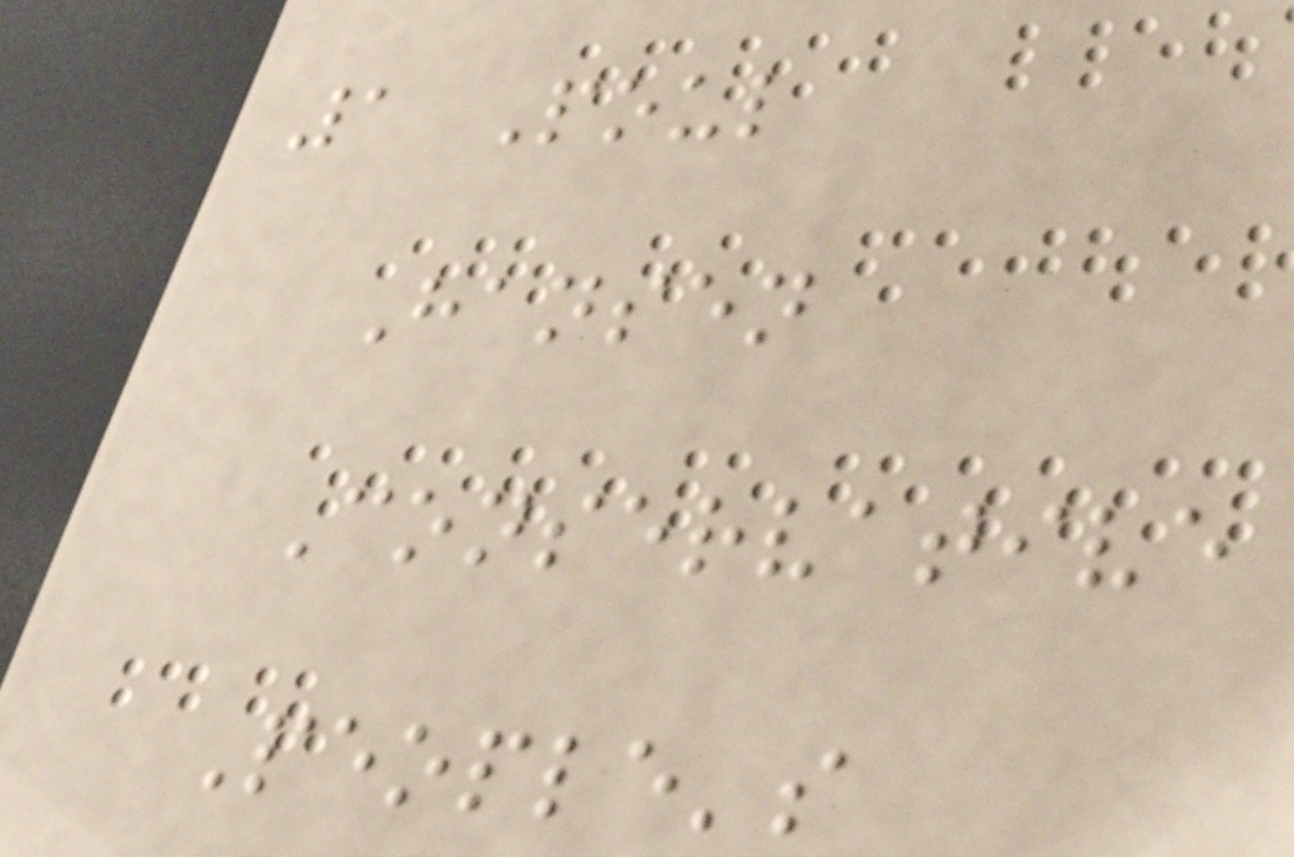1 Poul
Hansen
Conservative
People's
